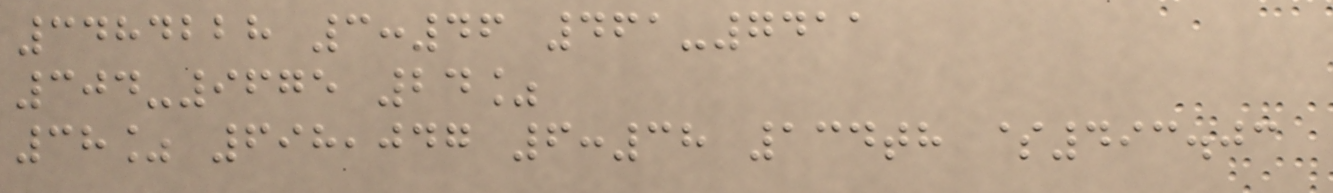3484228 3:46 461-7411
304-9675 24%
38% 698,047 6:38 134th $493.03
